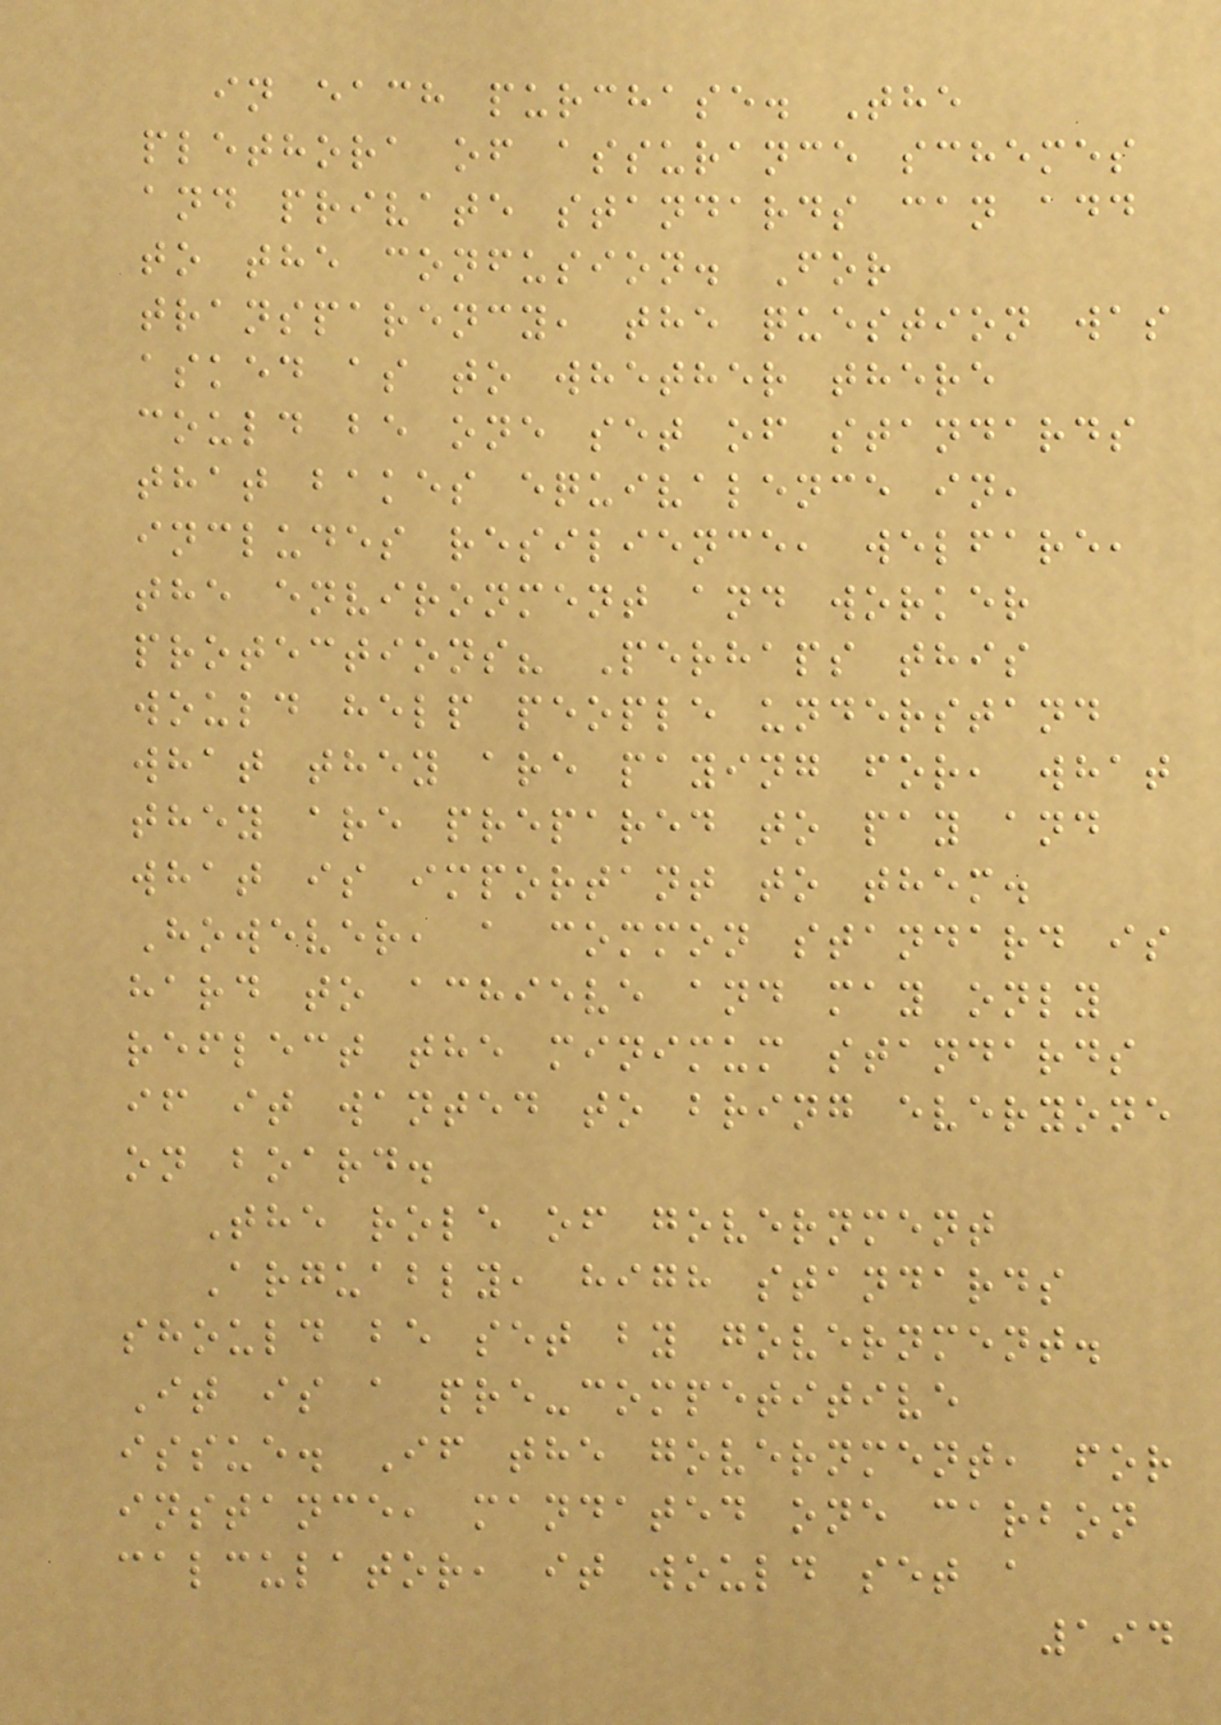in each purchase. The
plethora of assurance schemes
and private standards can add
to the confusion. For
transparency, the question was
asked as to whether there
could be one set of standards
that bakes equivalence in,
includes resilience, welfare,
the environment and worker
protections? Perhaps this
would help people understand
what they are paying for, what
they are prepared to pay and
what is important to them.
However, a common standard is
hard to achieve and may only
reflect the minimum standards
if it wanted to bring everyone
on board.
The role of government
Arguably, high standards
should be set by government.
It is a pre-competitive
issue. If the government, for
instance, mandated one carbon
calculator, it would set a
194
